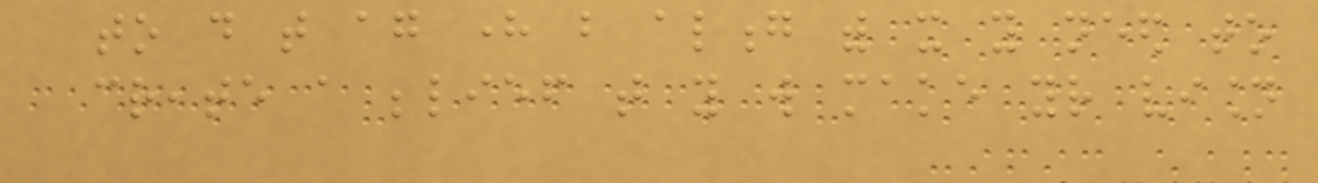to do that again here but along with it you need to
create a belief that you will make your vision
